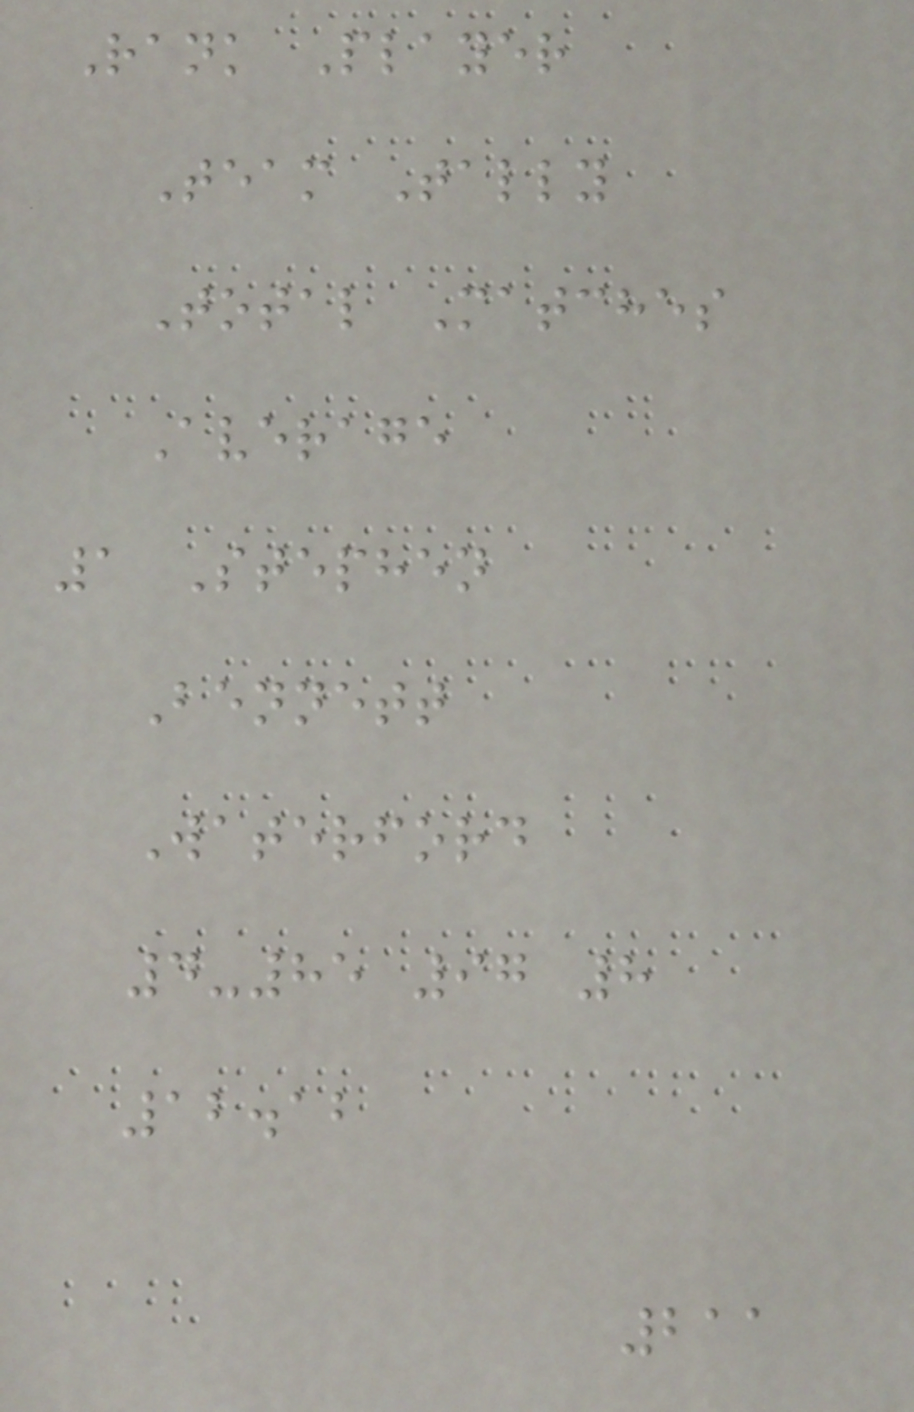Rank Player
Team Tally
Total Matches
Average
1 Stephen
Bennett
Waterford
4-85 97 8
12.12
211
